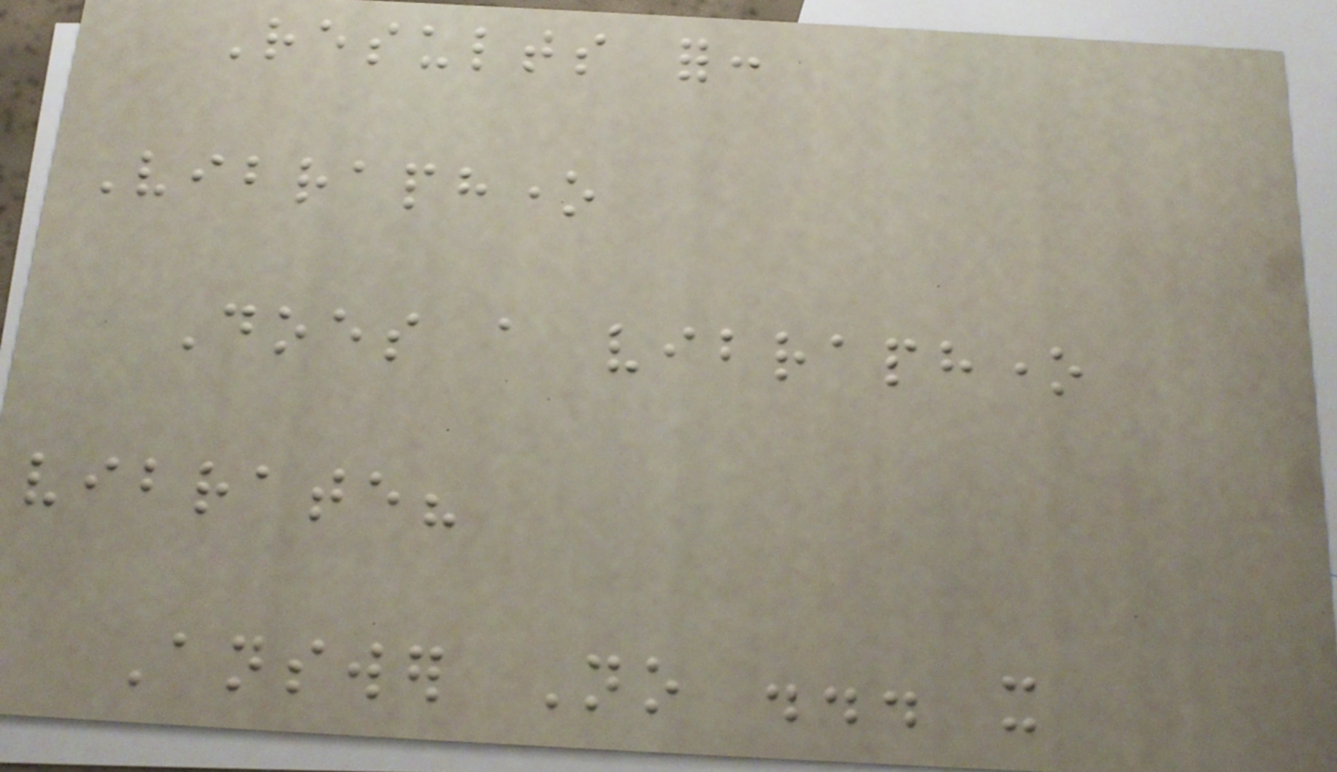Results for:
Vibraphone
Does a vibraphone
vibrate?
Answer No ... it
